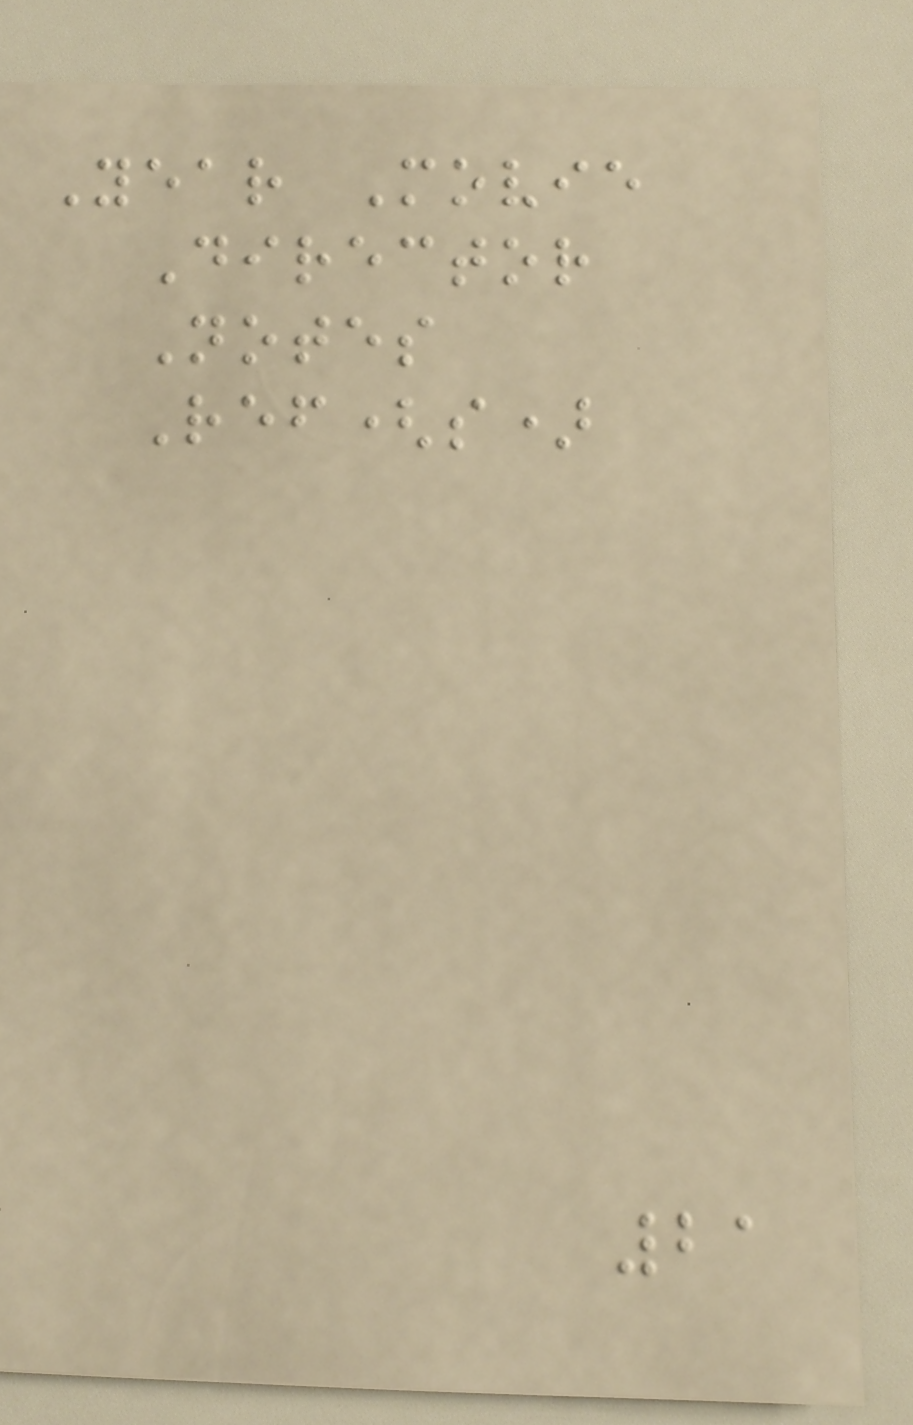Year Movie
Director
Notes
Ref(s)
21
